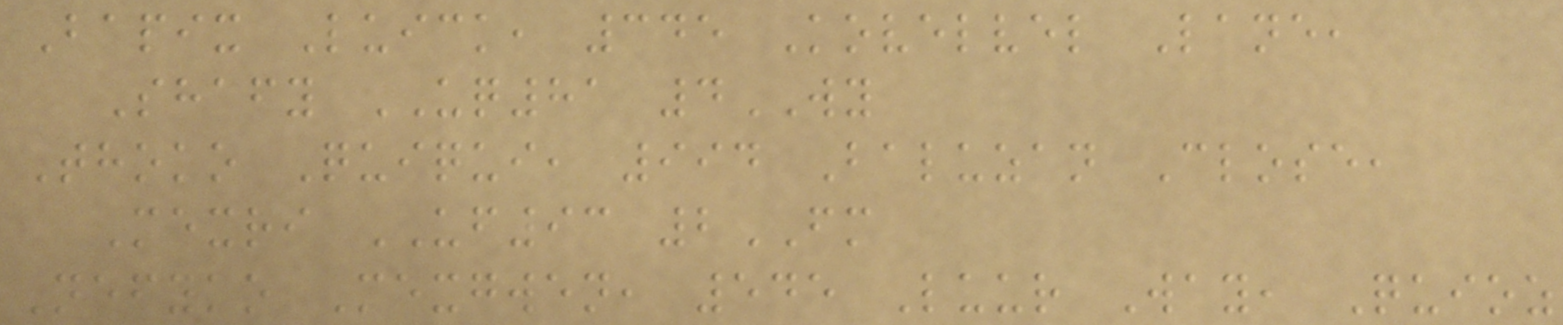Bapix Luick, 345 Kovelvel Lane,
Shafy UQ81 4WY
Thoko Quiqui, 994 Baluzan Close,
Mexri UF93 2FM
Nefyko Mexgwen, 545 Luur Way, Quioz
